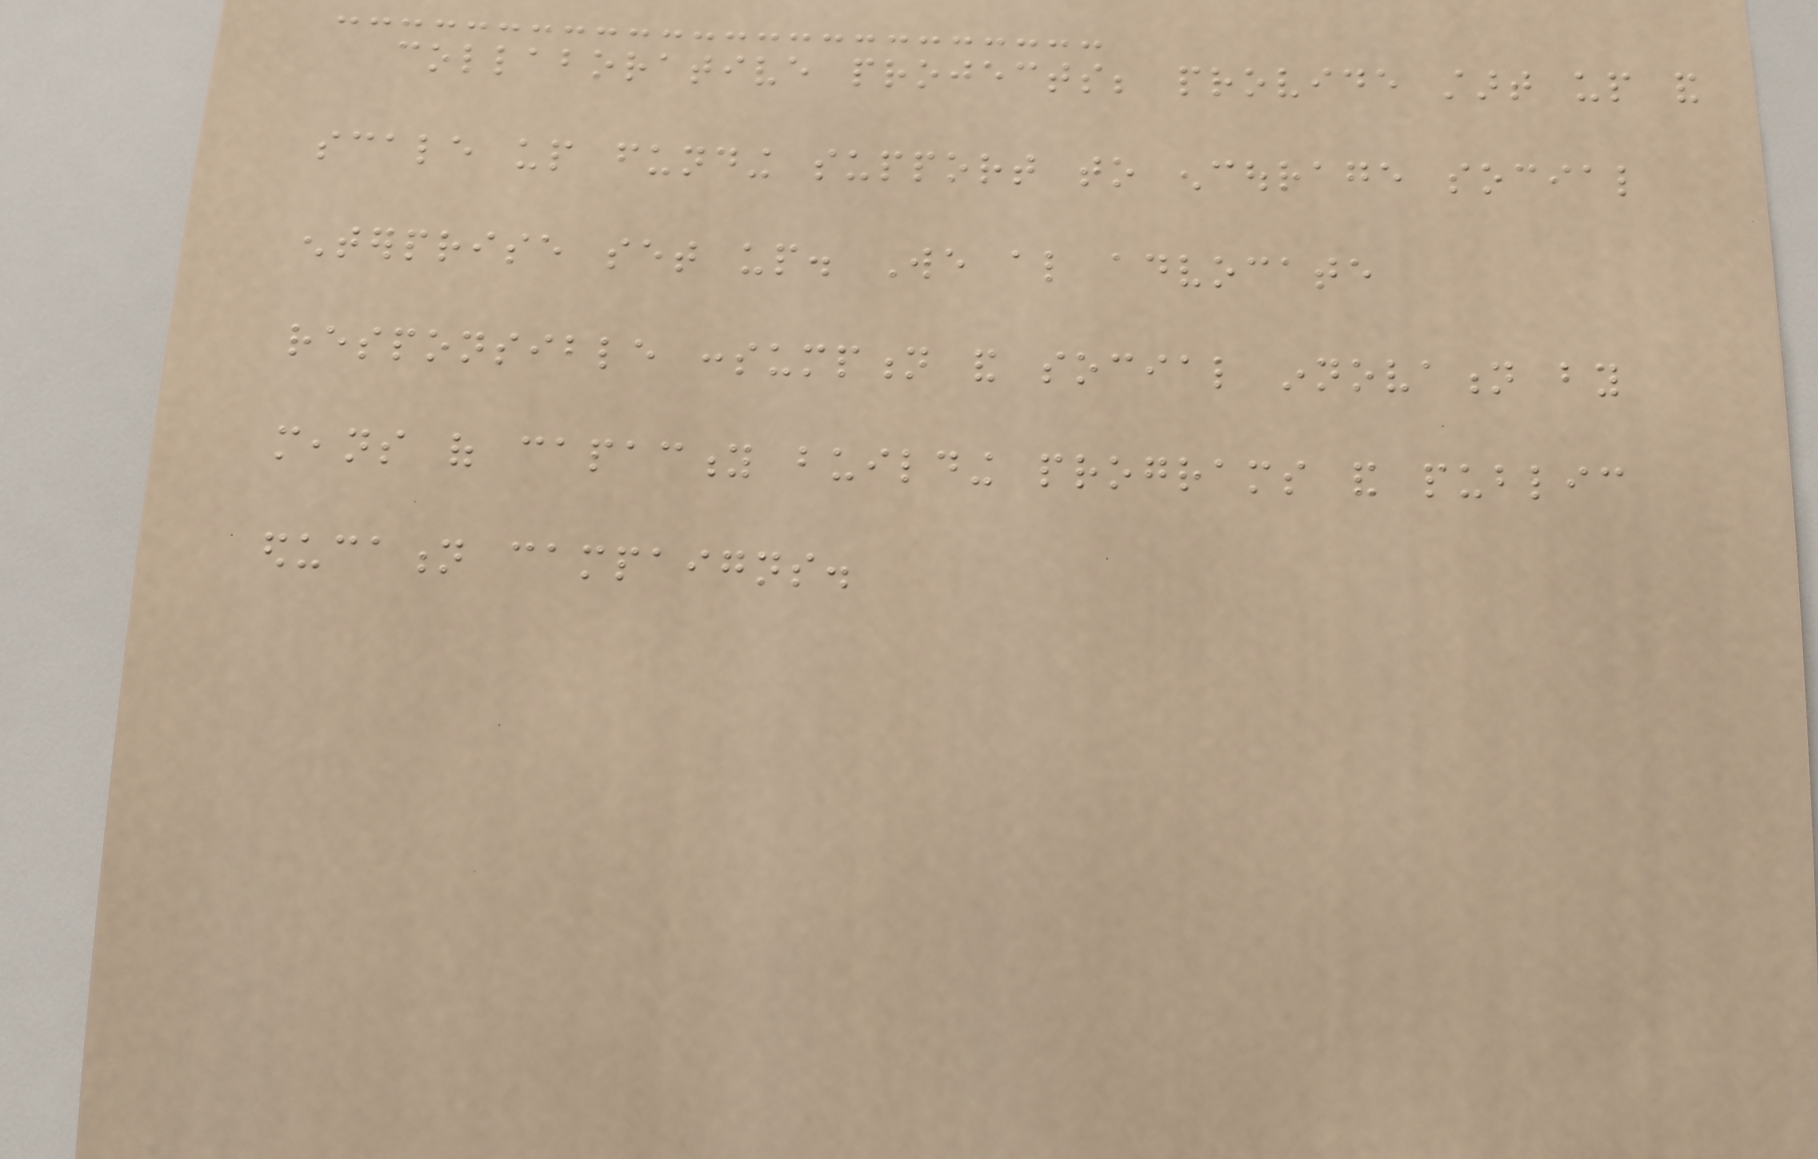collaborative projects; provide start up and
scale up funding support to encourage social
enterprise set up. We also advocate
responsible consumption and social innovation by
means of capacity building programs and public
education campaigns.
